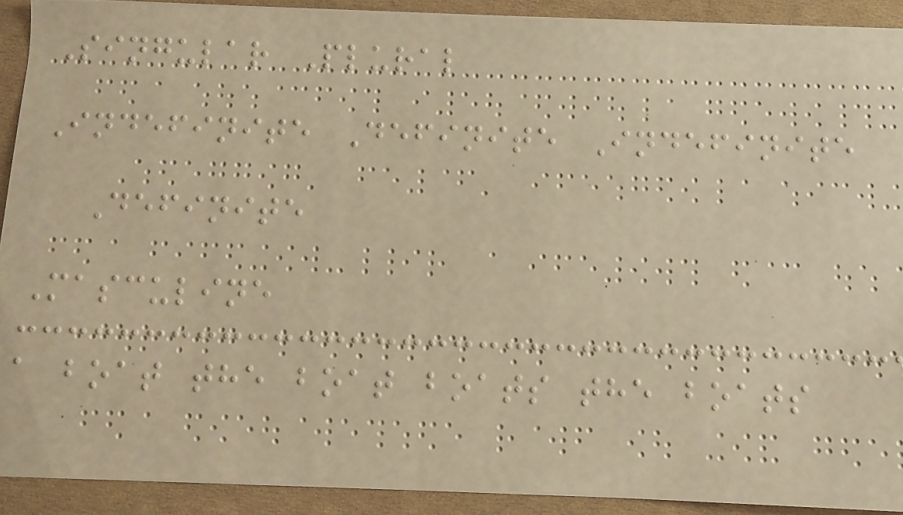Singular Plural
Indefinite Definite Indefinite
Definite
Masculine
a boat the boat boats the boats
